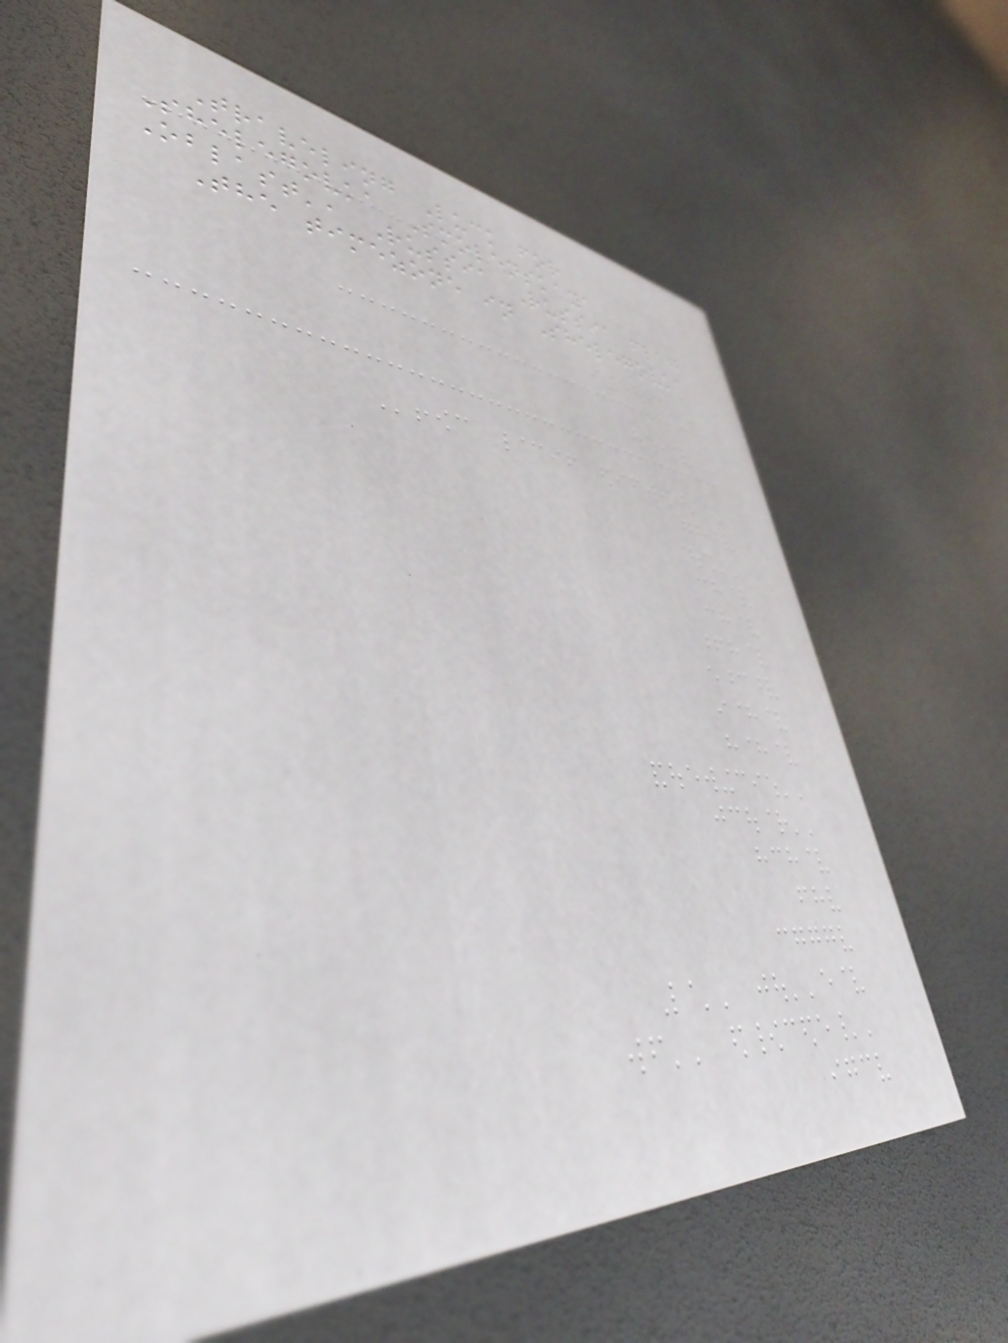Traveling Luck for
Shelegovka Smolenskaya
Oblast', Russia Russia flag
The timezone in Shelegovka
